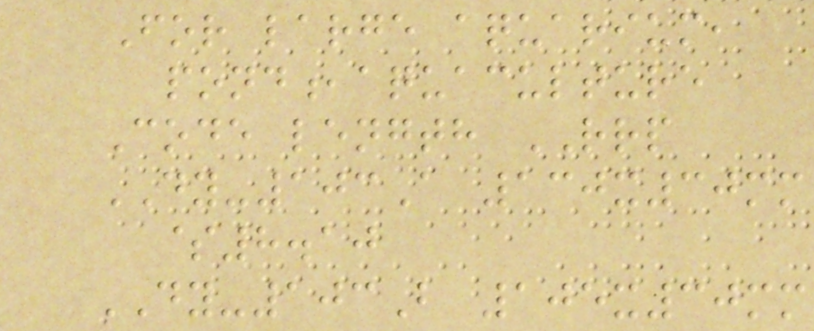For large aquarium,
pond,aquaculture
Code length RRP
DY-103A 130x30mm
$8.10
DY-103B 105x30mm
